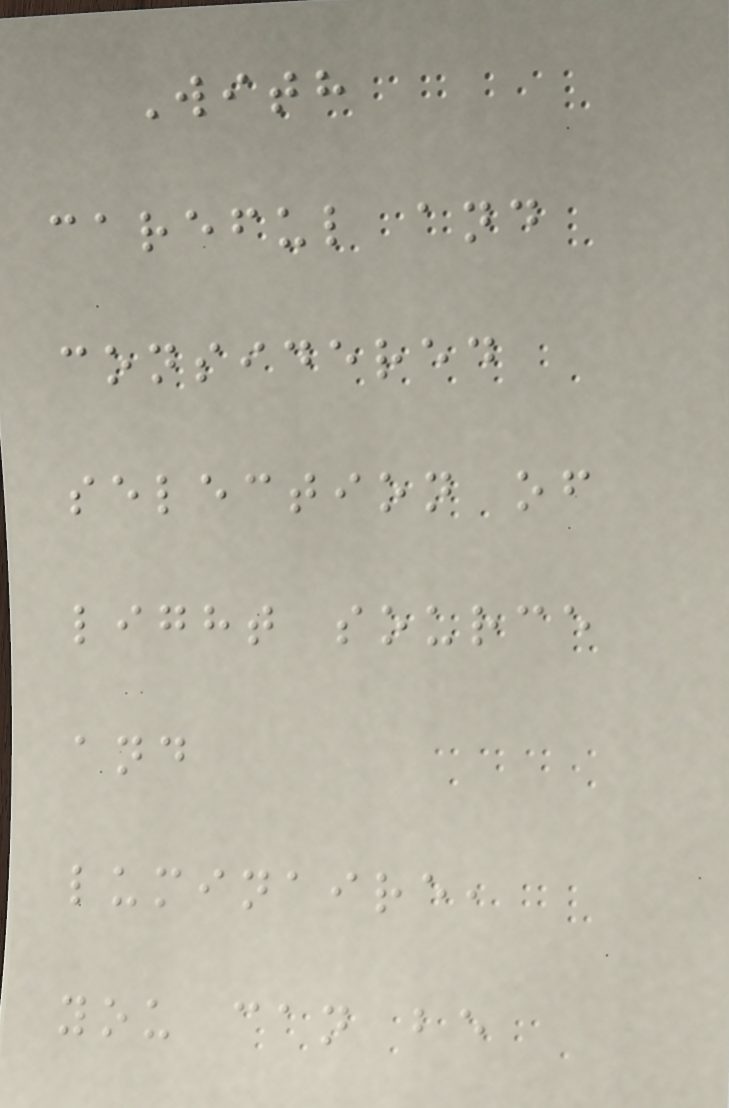With
careful and
considered
selection of
light source
and
luminaire,
you can be
